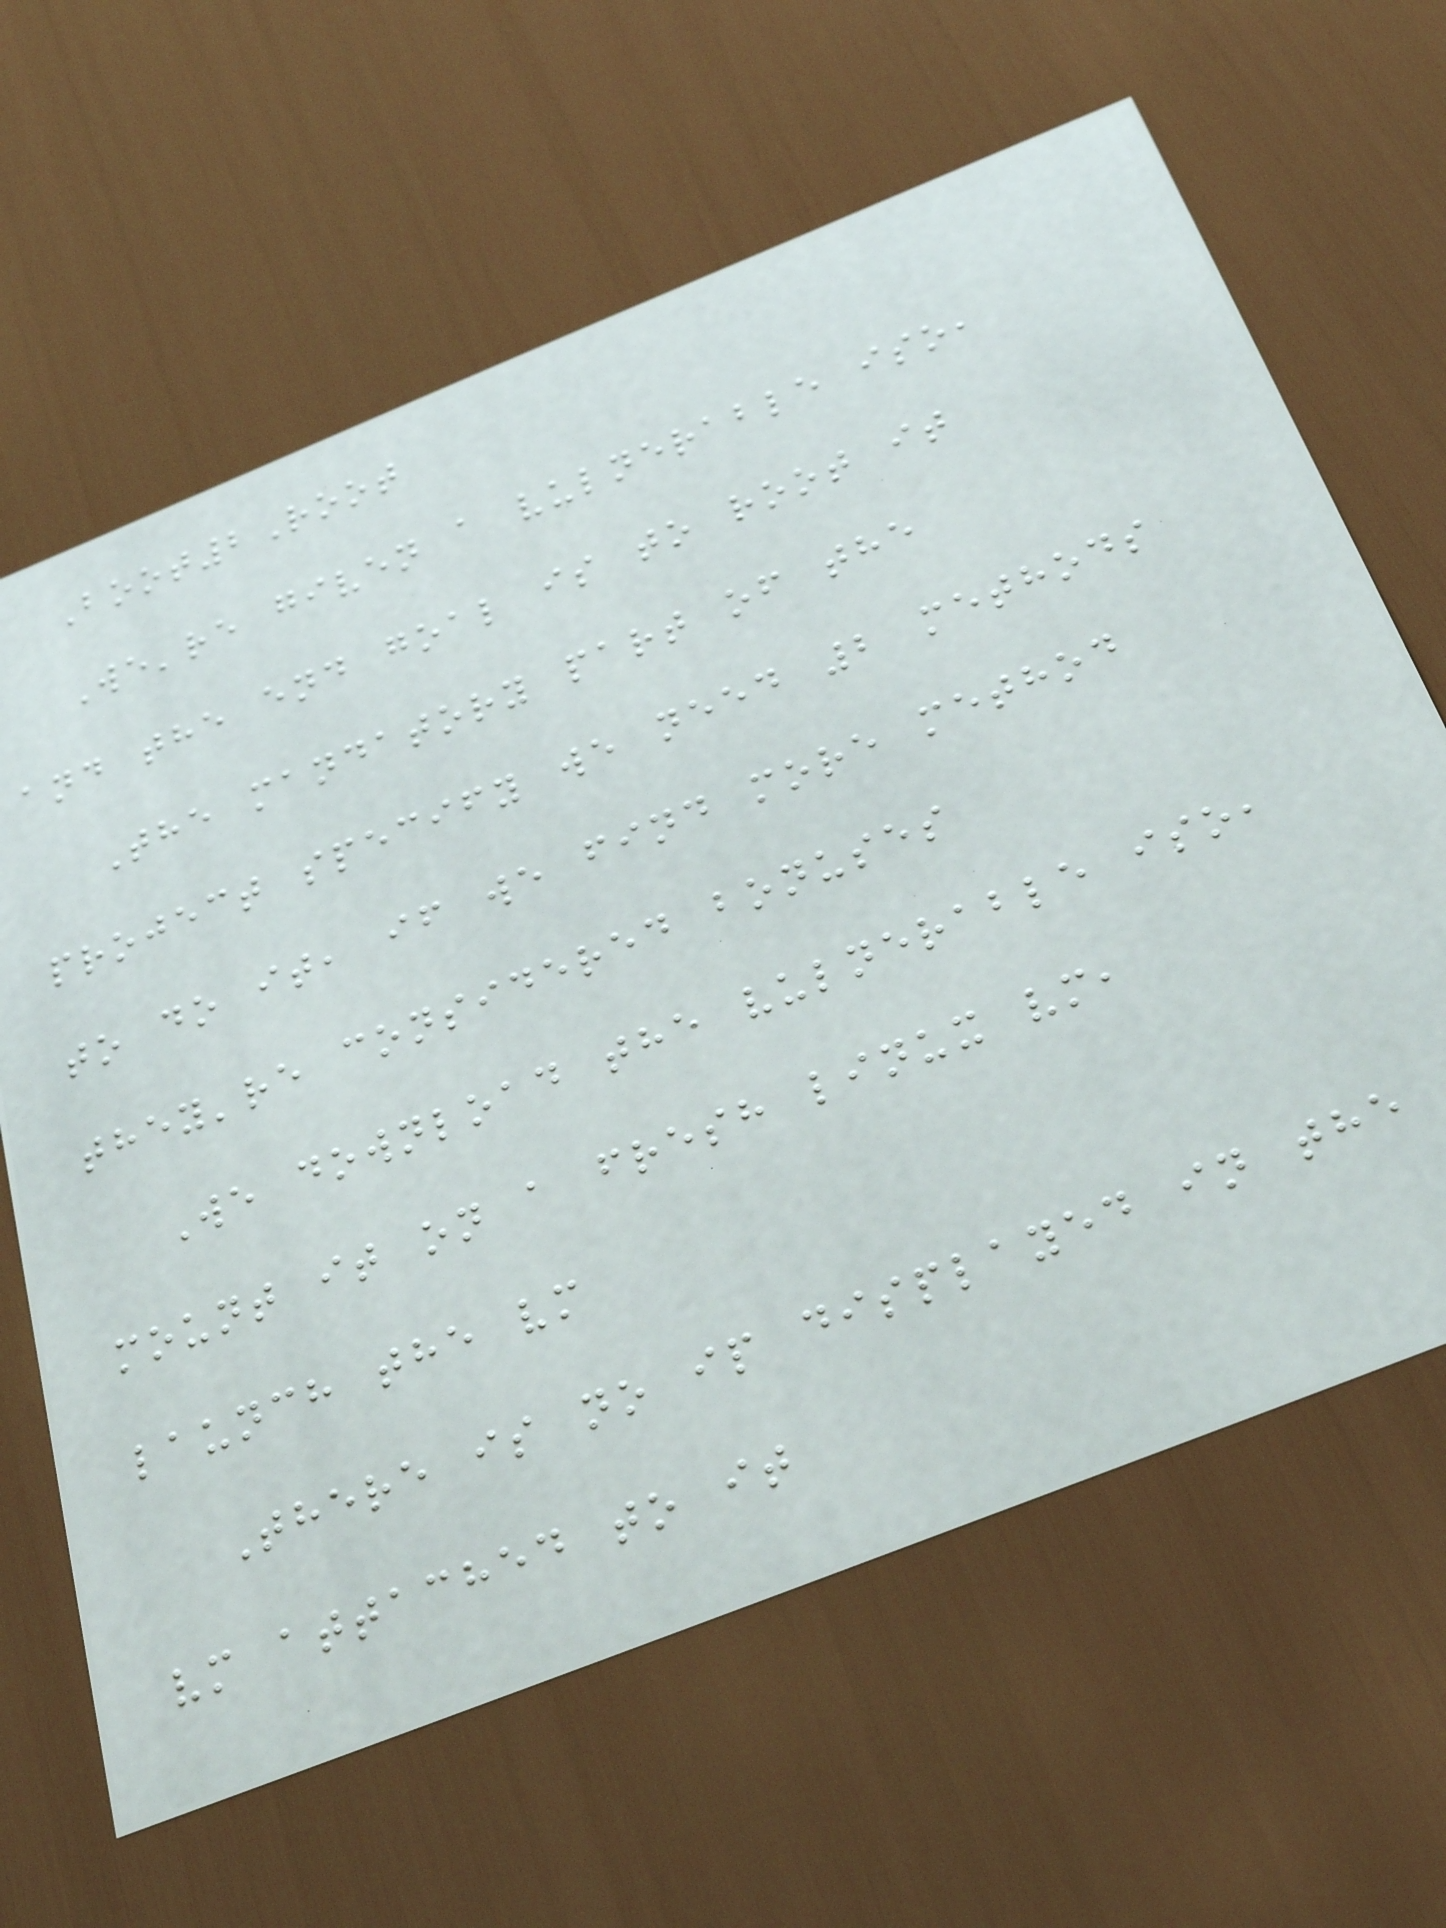Boot2Root
We're given a vulnerable iso,
and the end goal is to root it
The mandatory part of the
project specify we need 2 methods
to do it, if we find more method
they're considered bonuses
We download the vulnerable iso,
mount it on a fresh linux vm,
launch the vm
There is no ip displayed in the
vm attached to it
